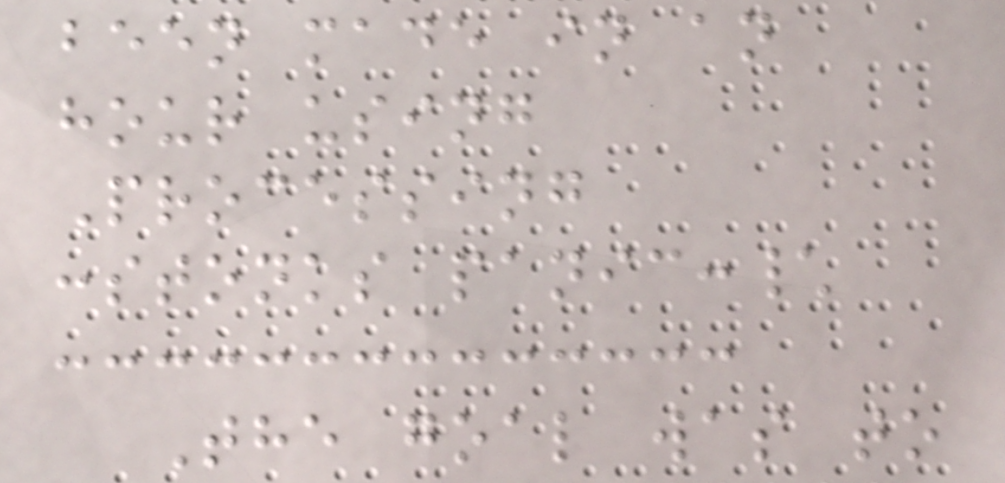been made in an
hour using
Processing
:stonks panic:\
The goal was to
